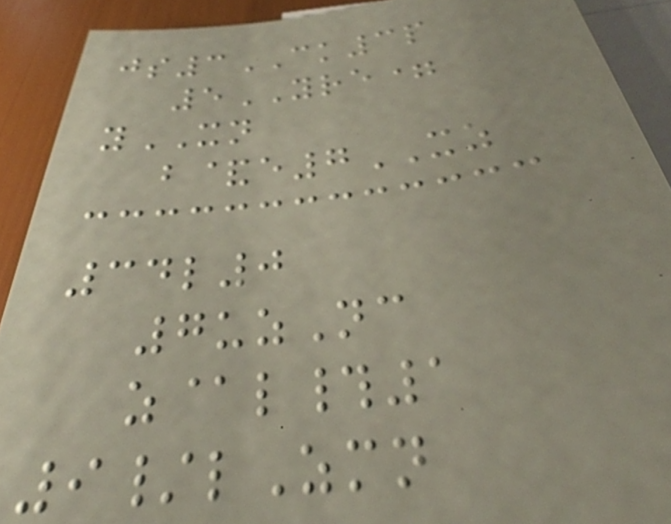js3CK3p
5YRE=
yXN
b&e7XZ
34l0
7uzNc
z@l#1
9/lZmn
